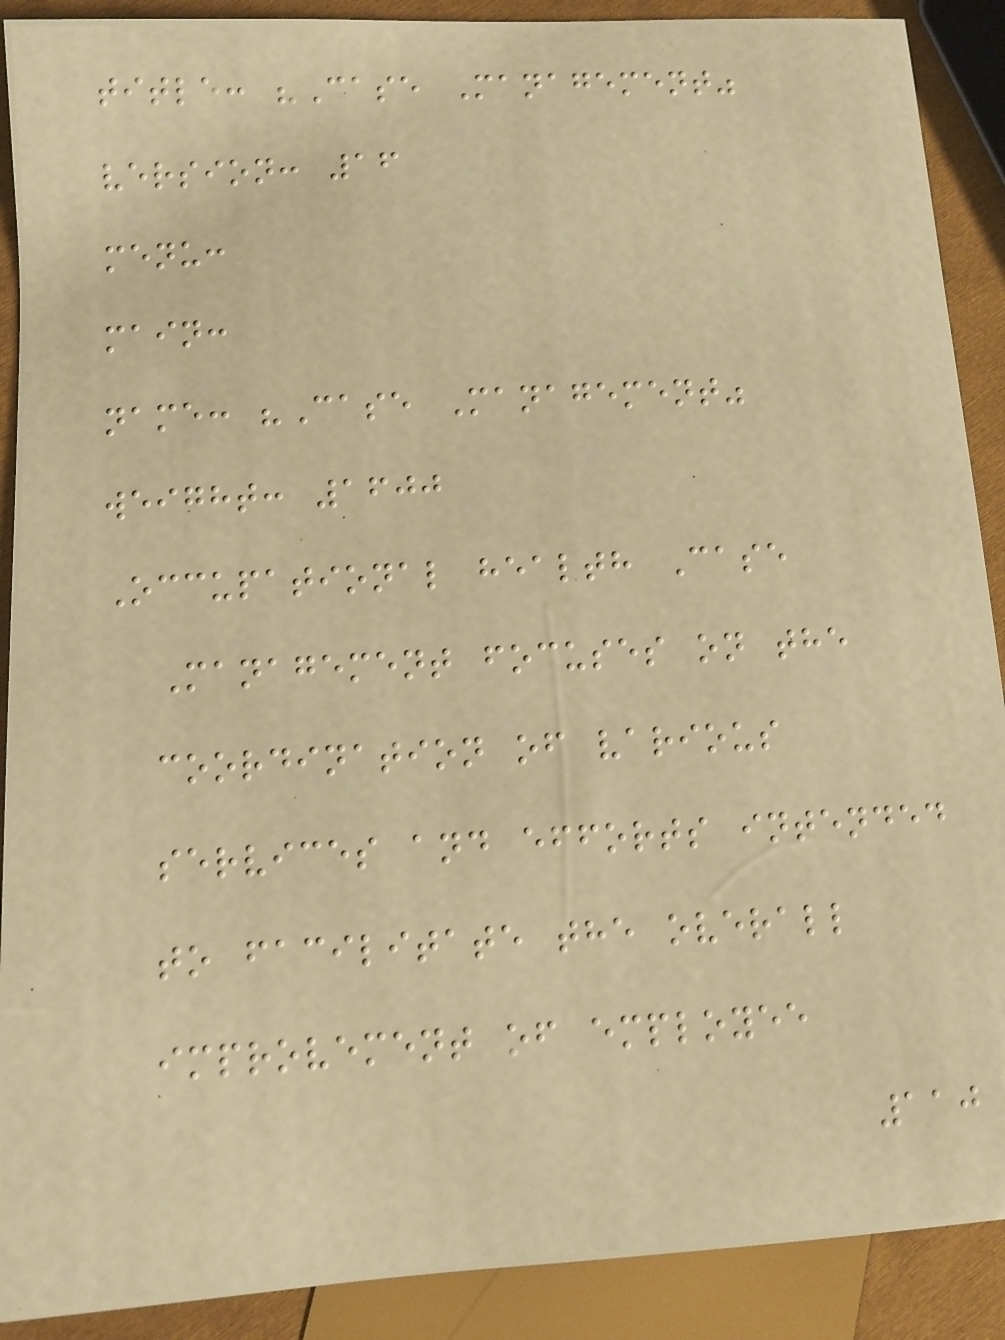title: "Case Management"
version: 16
menu:
main:
name: "Case Management"
weight: 1600
Occupational health Case
Management focuses on the
coordination of various
services and efforts intended
to facilitate the overall
improvement of employee
110
